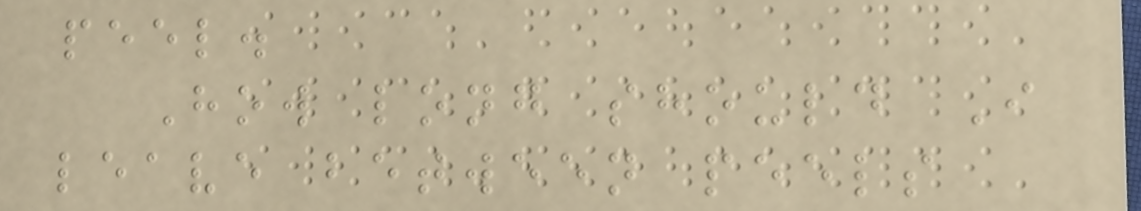peel.
How long should I
leave between peels
